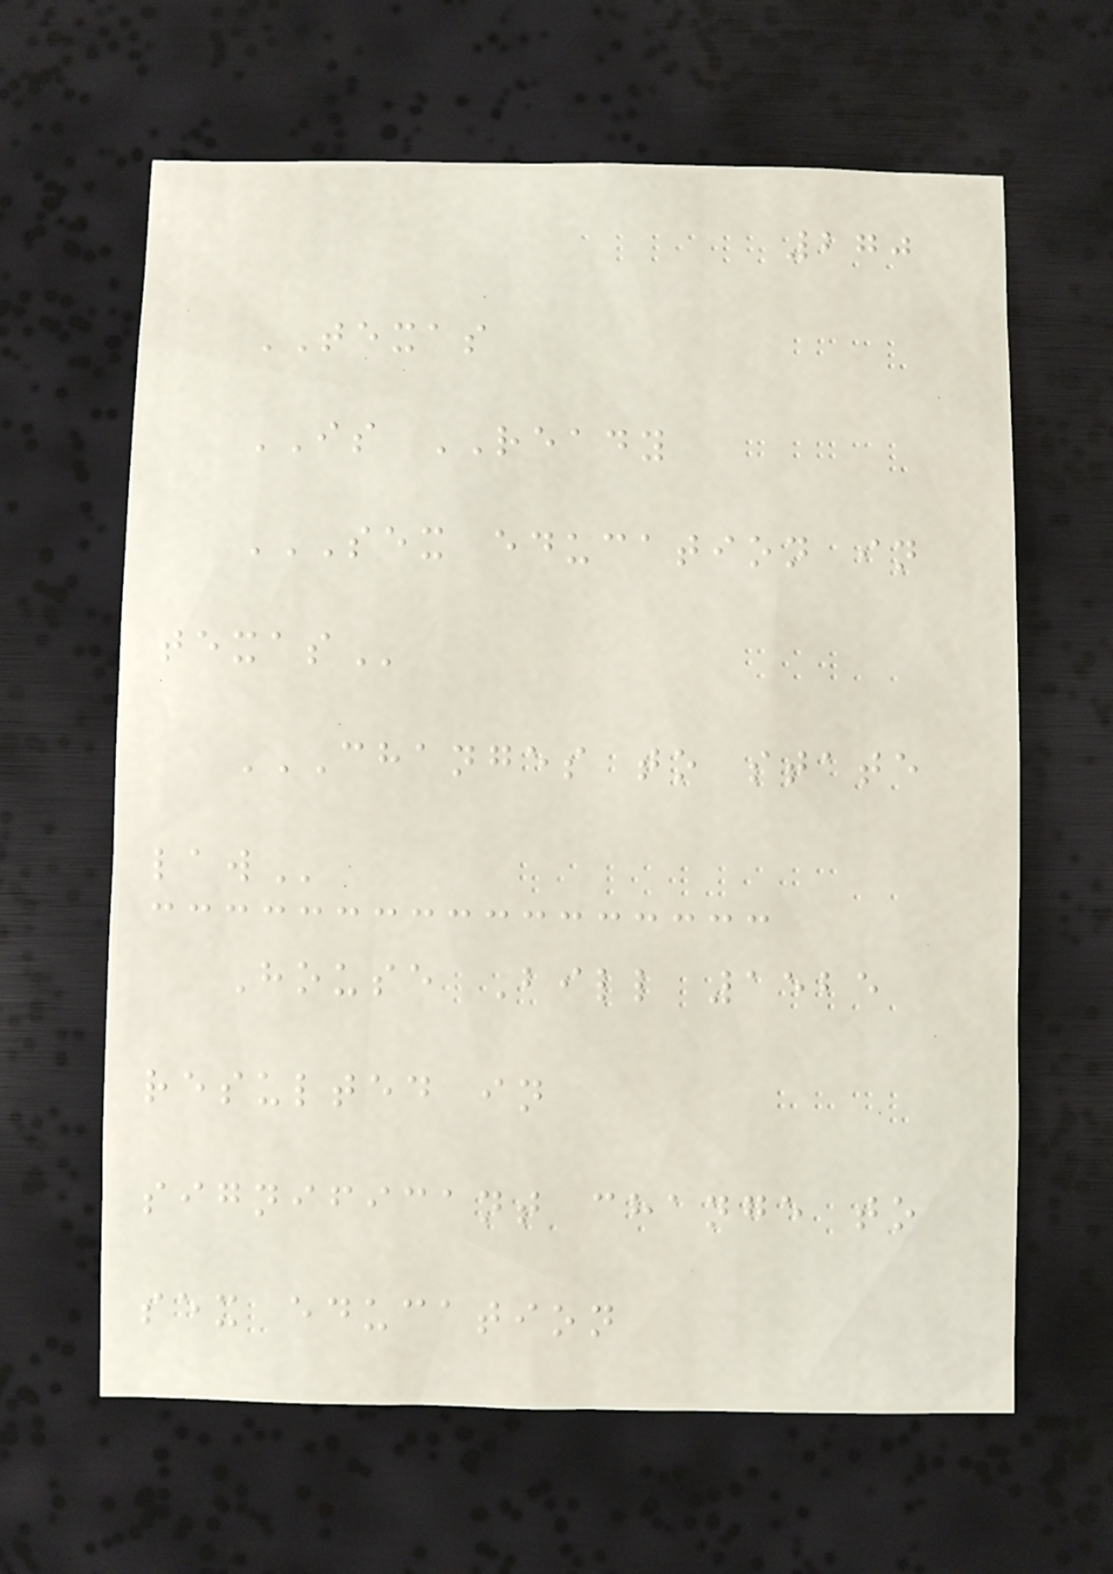270
TEXAS
IS READY
SEX EDUCATION IN
TEXAS
CHANGES TO STATE
LAW
House Bill 1525
resulted in
significant change to
sex education
